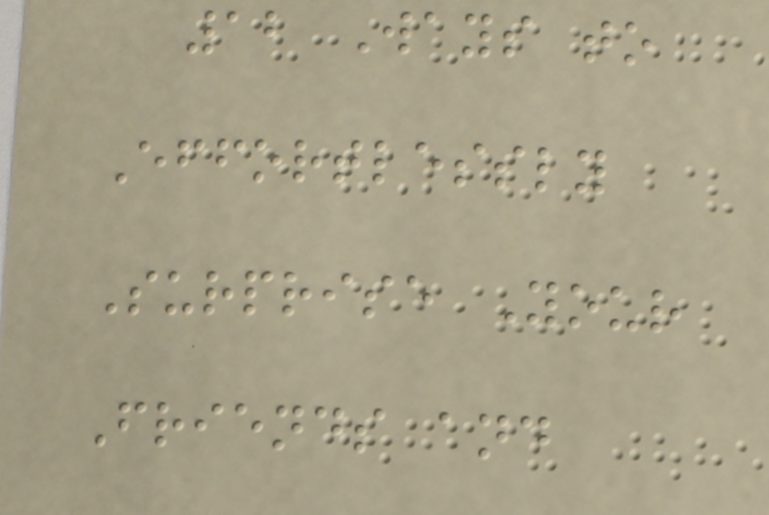12 Ways to
Effortlessly
Surprise Your
Friends and
